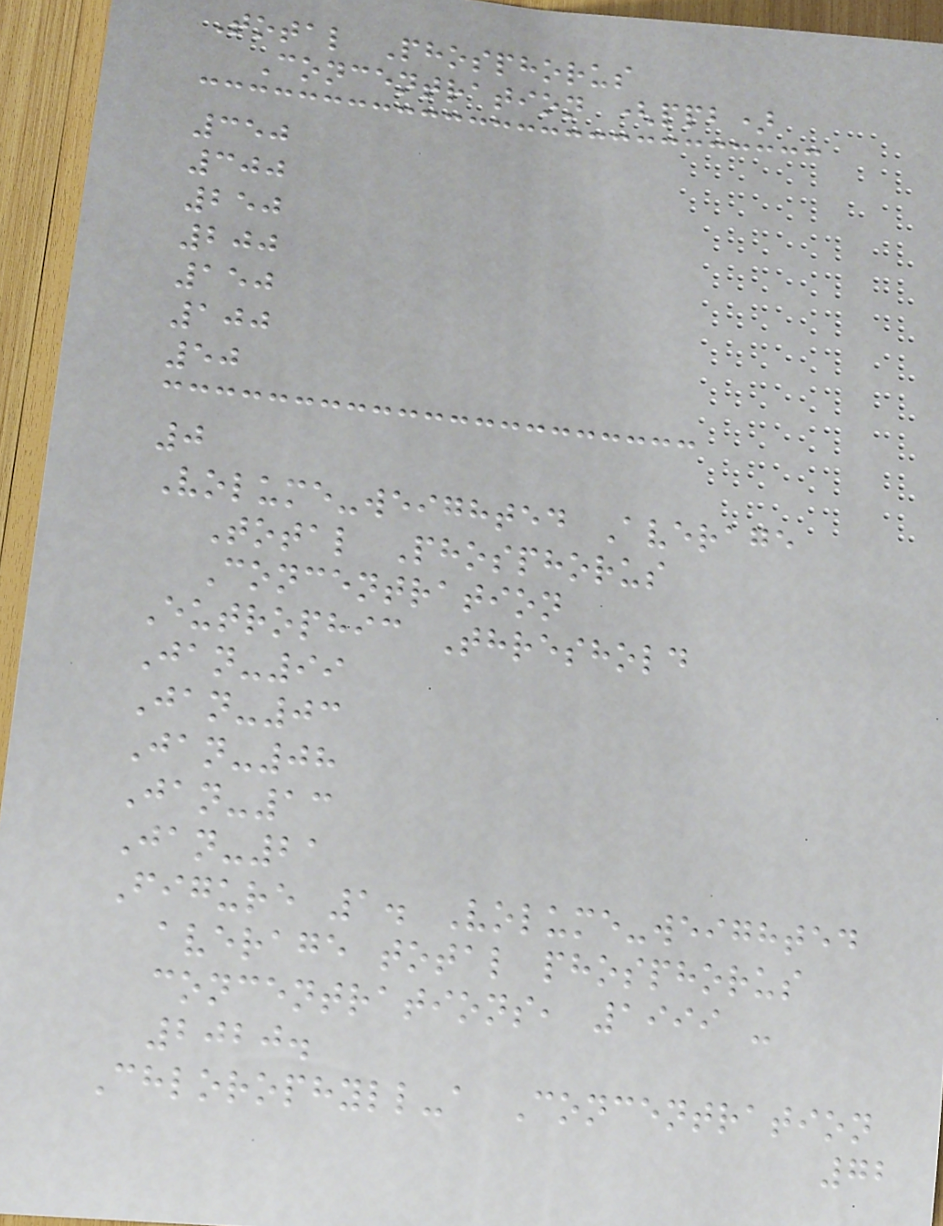Total Phosphorus
Concentration (ppb)
350
300
250
200
150
100
50
0
Volume-weighted Average
Total Phosphorus
Concentration
Eutrophic Threshold
Jan-99
Jan-03
Jan-08
Jan-13
Jan-21
Figure 1. Volume-weighted
average total phosphorus
concentrations, 1999 -
2020.
Chlorophyll-a Concentration
72
